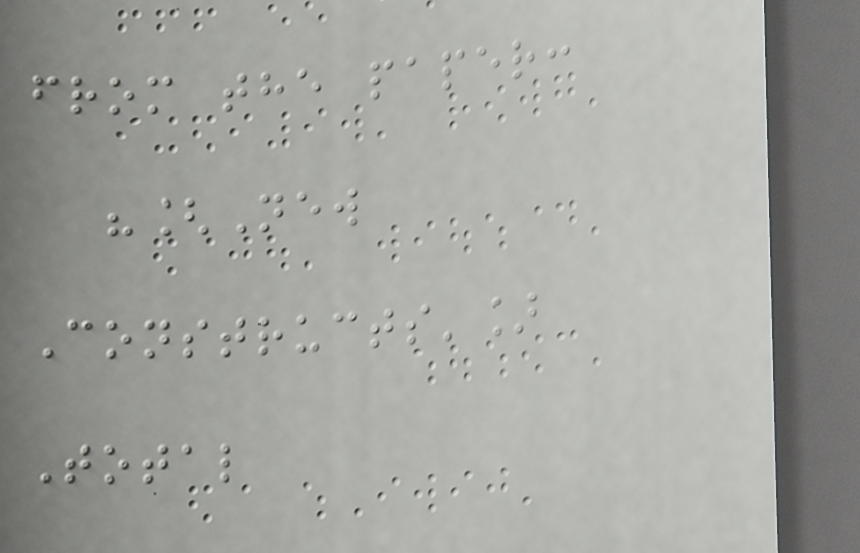from the paper:
"[New
Constructs']
Total
